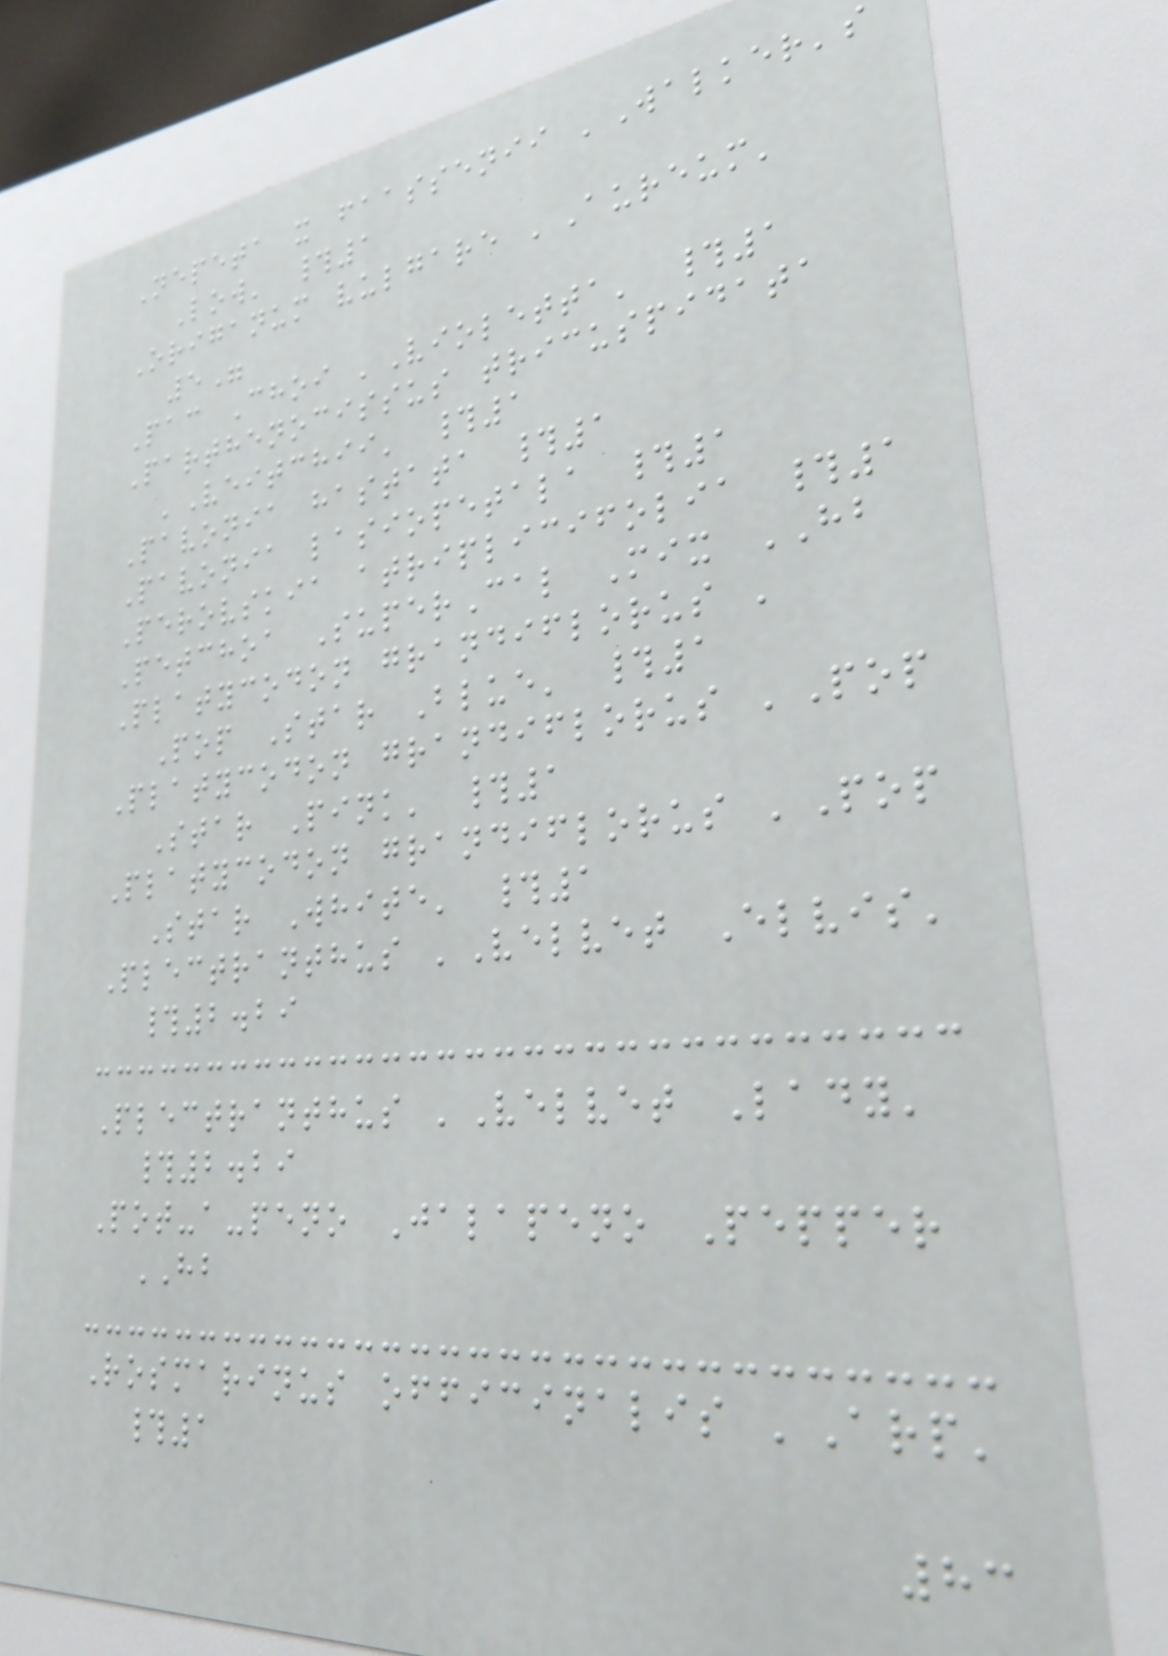Nepeta x faassenii 'Walker's
Low' #1
Origanum vulgare 'Aureum'
5"
Pac Choi 'Violetta' #1
Parthenocissus tricuspidata
'Veitchii' #1
Pavonia hastata #1
Pavonia lasiopetala #1
Perovskia atriplicifolia #1
Petchoa SuperCal Mix HB
Platycodon grandiflorus '
Pop Star Blue' #1
Platycodon grandiflorus 'Pop
Star Pink' #1
Platycodon grandiflorus 'Pop
Star White' #1
Plectranthus 'Velvet Elvis'
#2.29
Plectranthus 'Velvet Lady'
#2.29
Pot-a-peno Jalapeno Pepper
HB
Rosmarinus officinalis 'Arp'
#1
83
